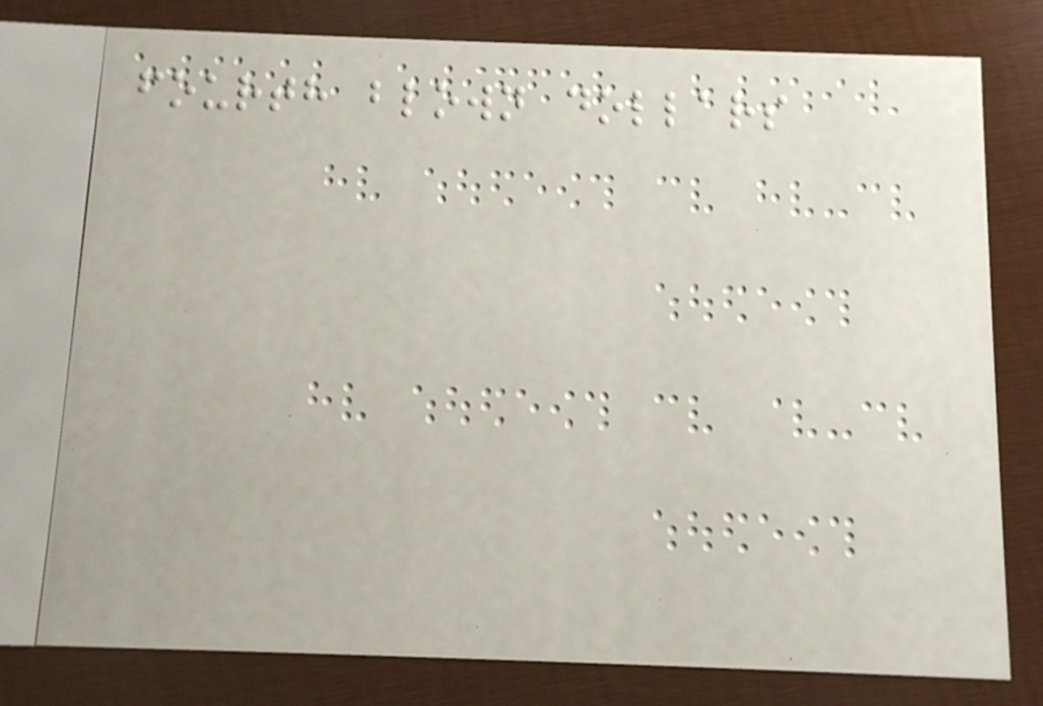fourth blown dollars
